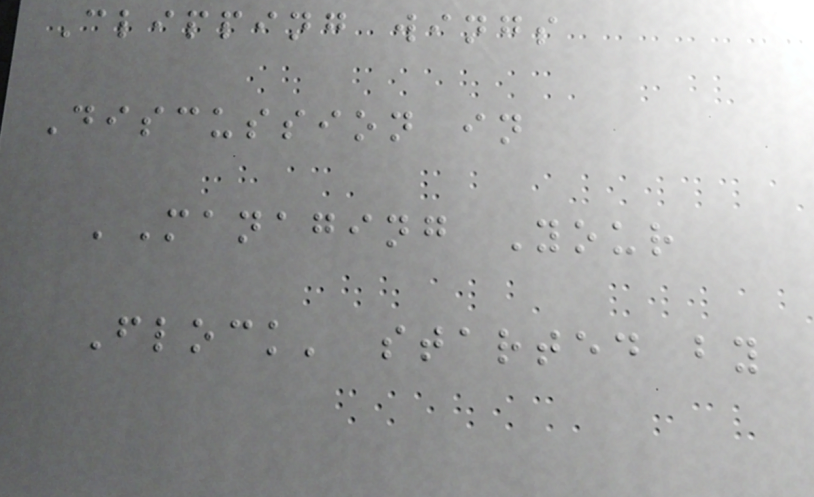Clipping wings
Discussion in
'Managing Your
Flock' started by
